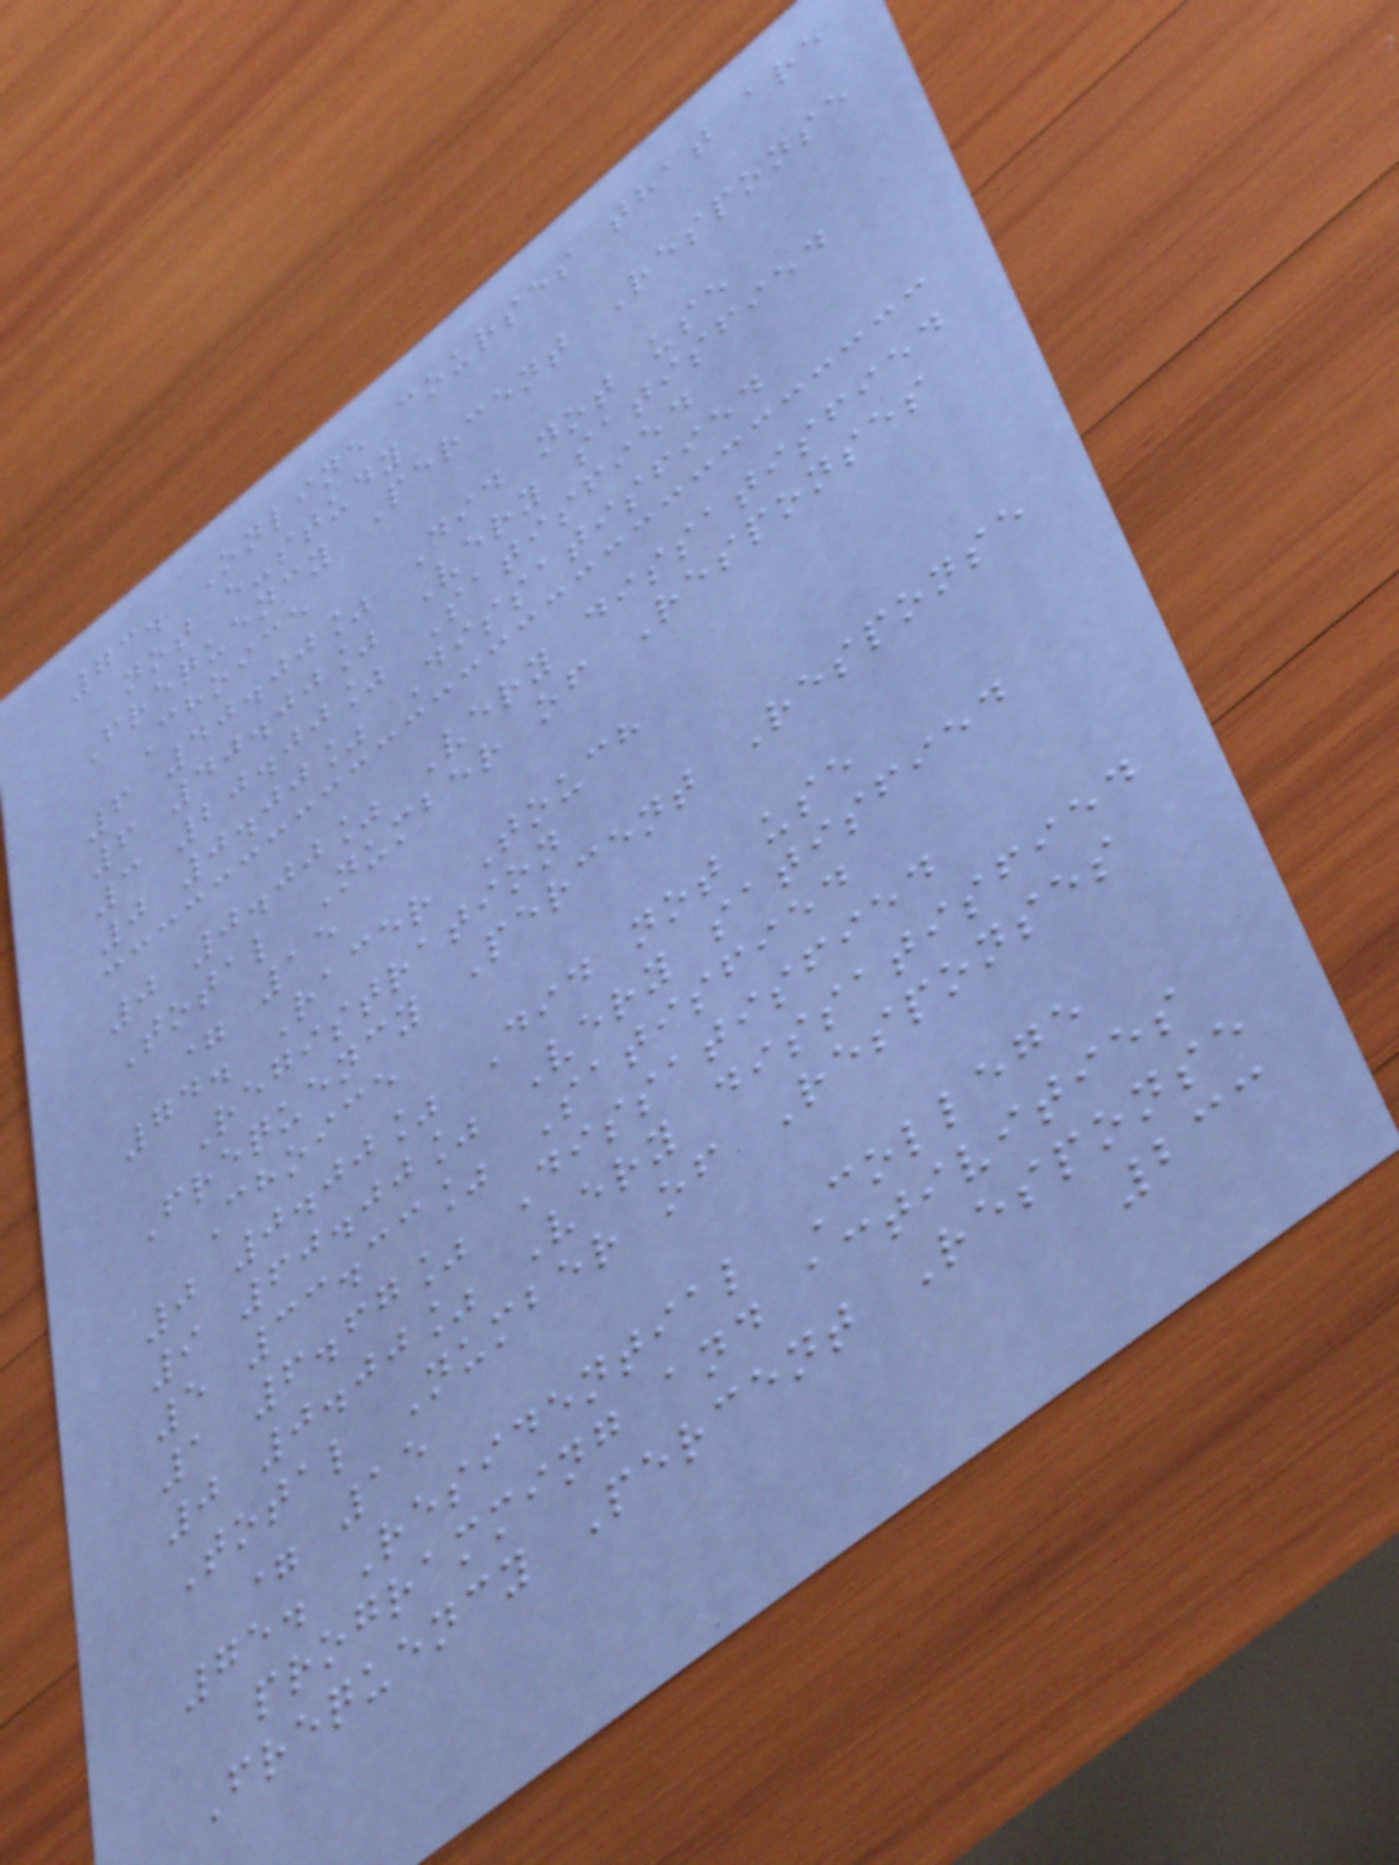73. Online courses that are
not e-study
Frequency Percent Response
Choice
6 40.00% Did not use
6 40.00% Very satisfied
3 20.00% Satisfied
0 0.00% Dissatisfied
0 0.00% Very dissatisfied
Total Number of Responses
= 15
74. Racer Touch
Registration
Frequency Percent Response
Choice
0 0.00% Did not use
9 60.00% Very satisfied
5 33.33% Satisfied
1 6.67% Dissatisfied
0 0.00% Very dissatisfied
Total Number of Responses
= 15
75. Residential College
programming and activities
Frequency Percent Response
233
